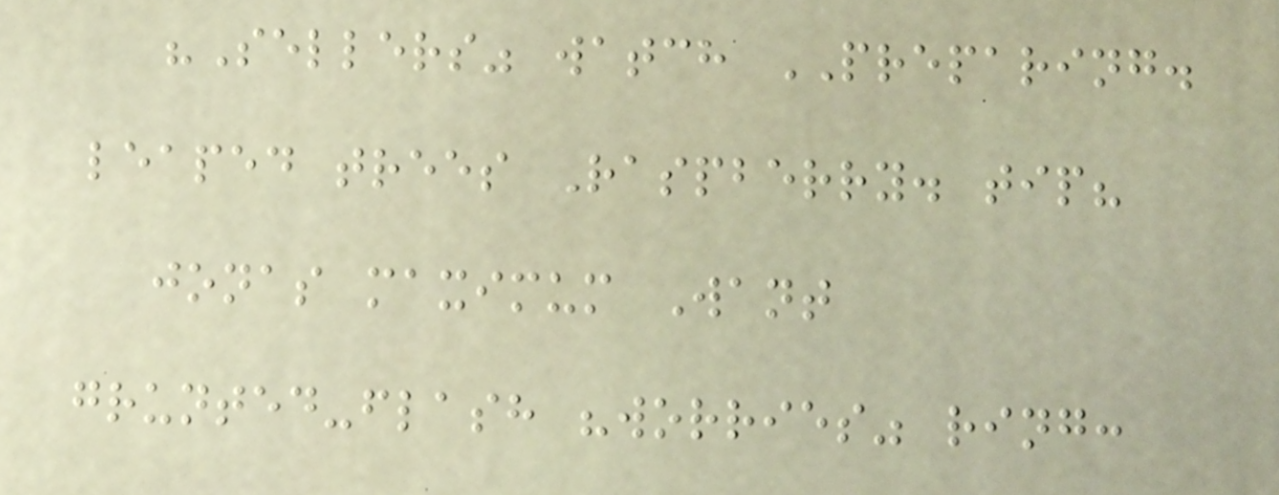"Sellers" watch PREPARING.
leaped trees Raspberry. tip?
jonas maximum Want
grunted-flash "worries" ring:
